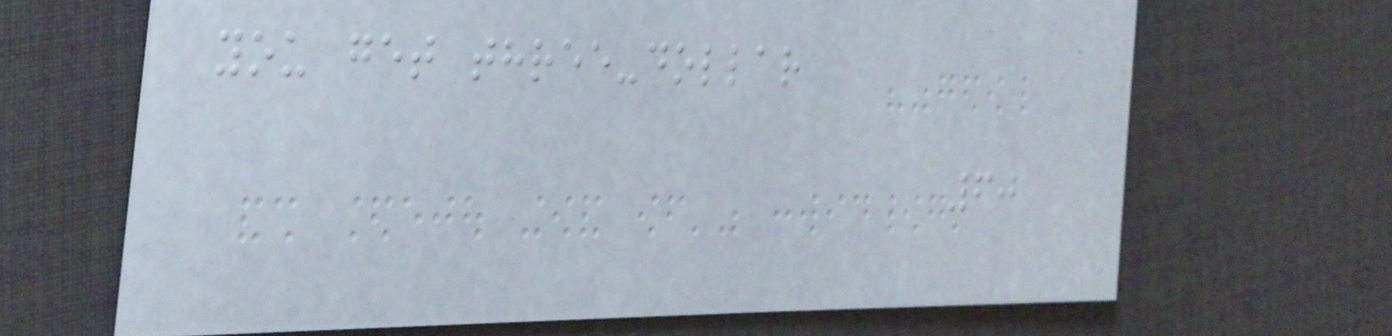you get three-dollar
60
